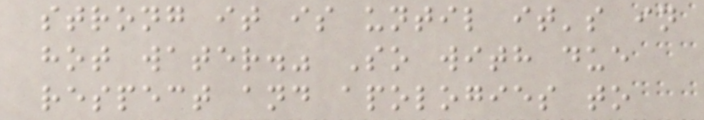strong it is until it's in
hot water." So with due
respect and apologies to
